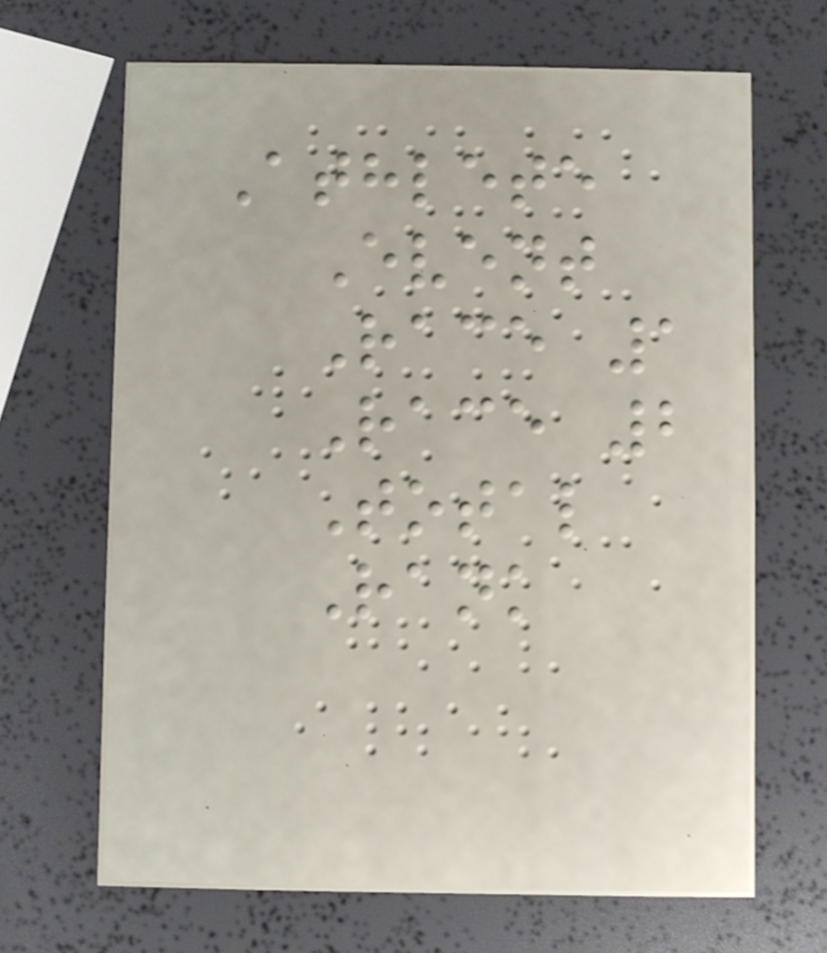Athlete
Event
Race 1
Race 2
Total
Rank
